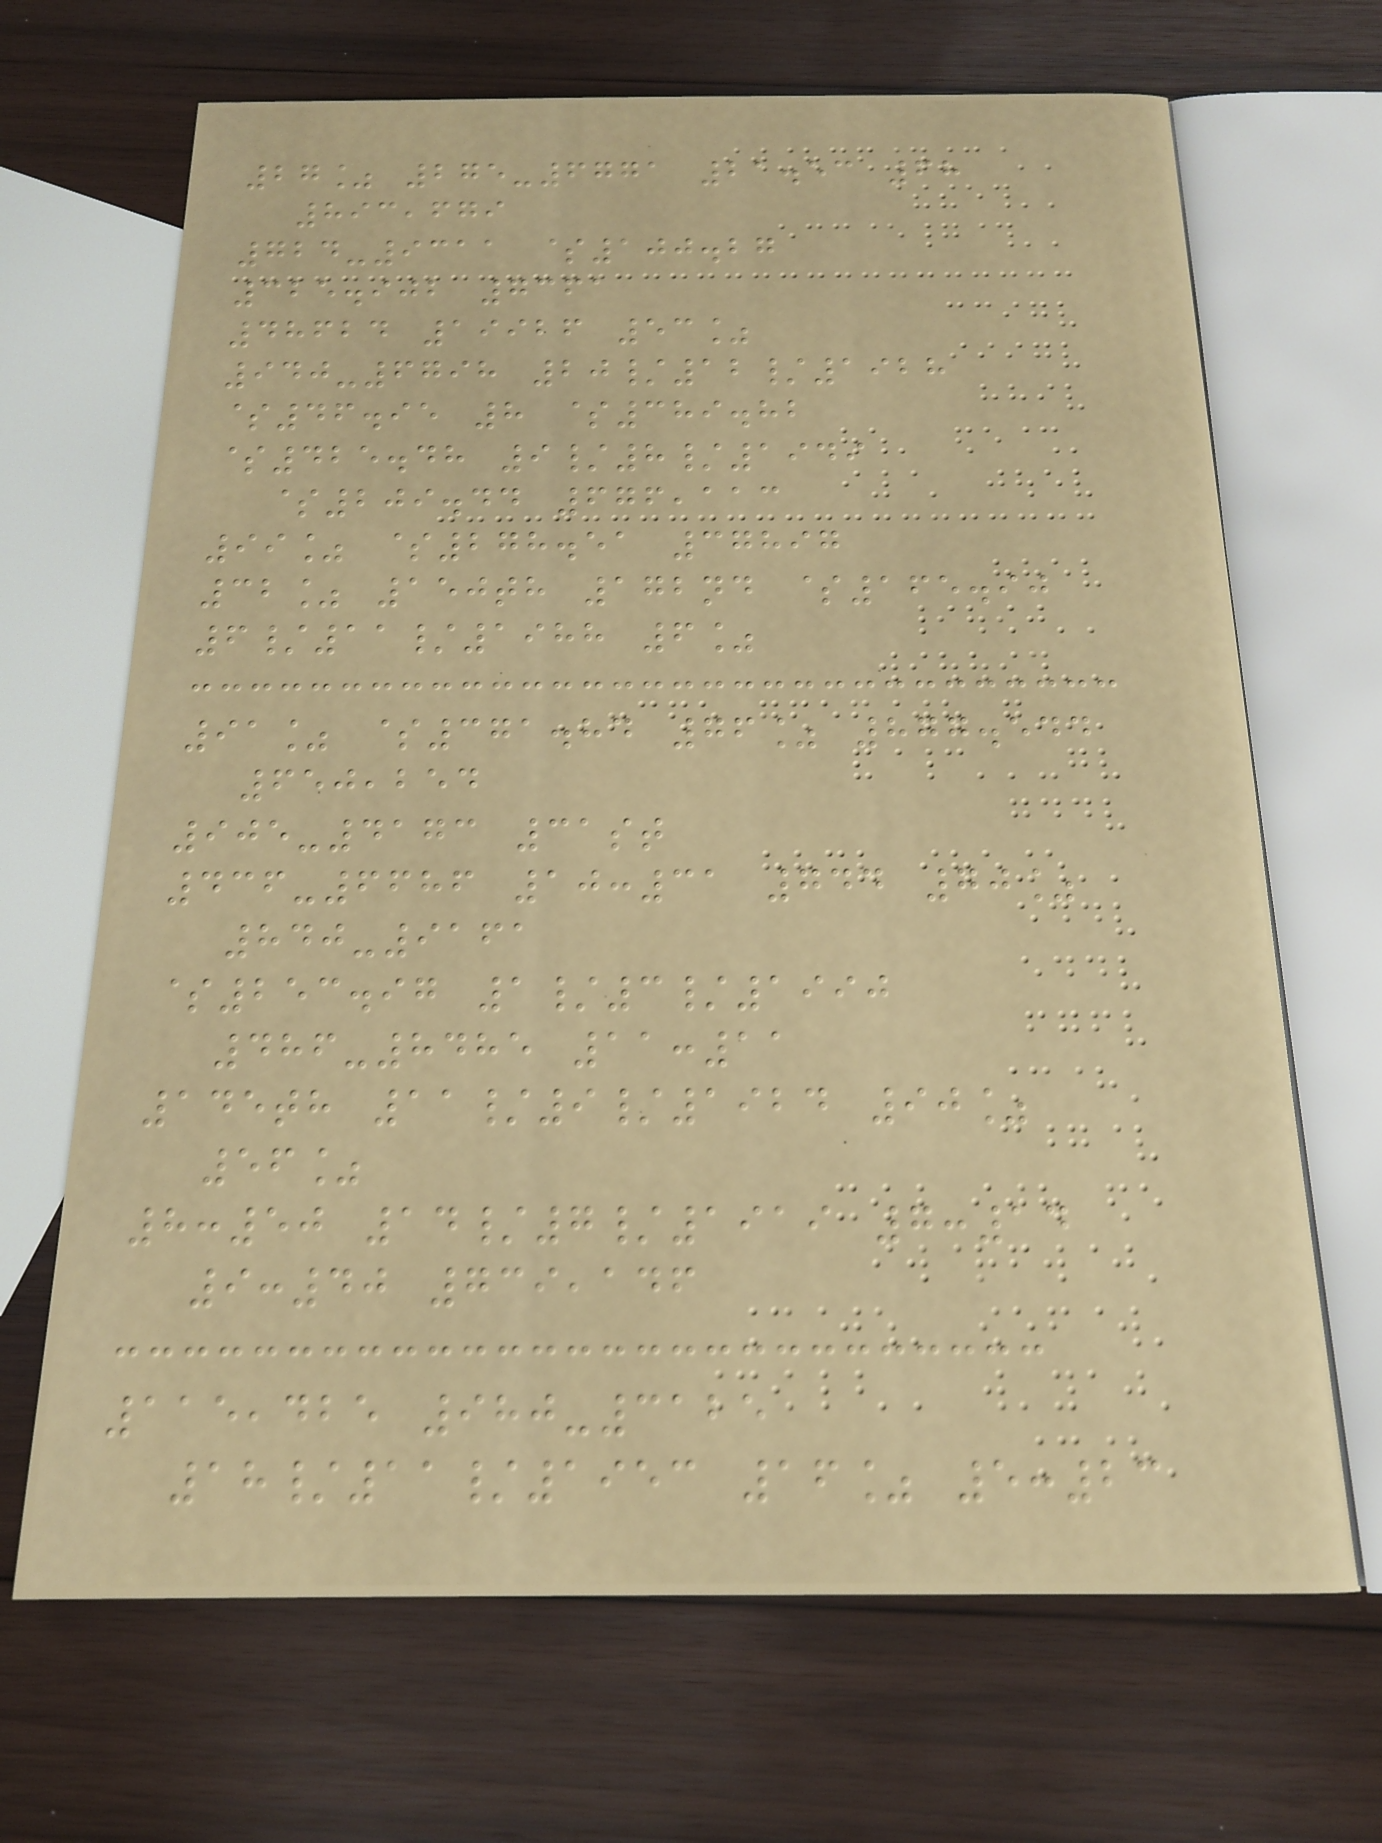27% 275-6771 21.53 68
893,679
724-9311 $100.27
325.902 7361
48624 19926 53%
940-6798 20/12/1928
$46.95 8 $389.82
$425.48 9/8/1949
$209.44 676,113
99% $278.51 37897
32% 150th 172nd $165.90
6/11/1988 6%
91% $371.84 76% 877.544
650,254
905-4173 31st
436-6686 10:31 744 70%
840-9161
$253.97 1/3/1990
486-8485 11:11
145th 11/9/1924 90%
56%
8:50 14/7/1919 7:14
9:40 739,146
115,425 980-3125
18/11/1953 16% 5:23
